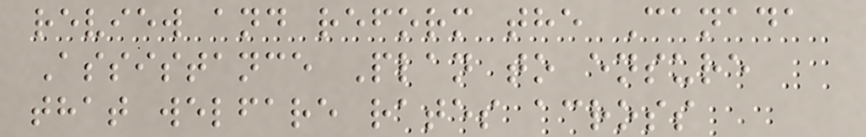review and reform the Canada
Assistance Plan to ensure
that welfare rates across
